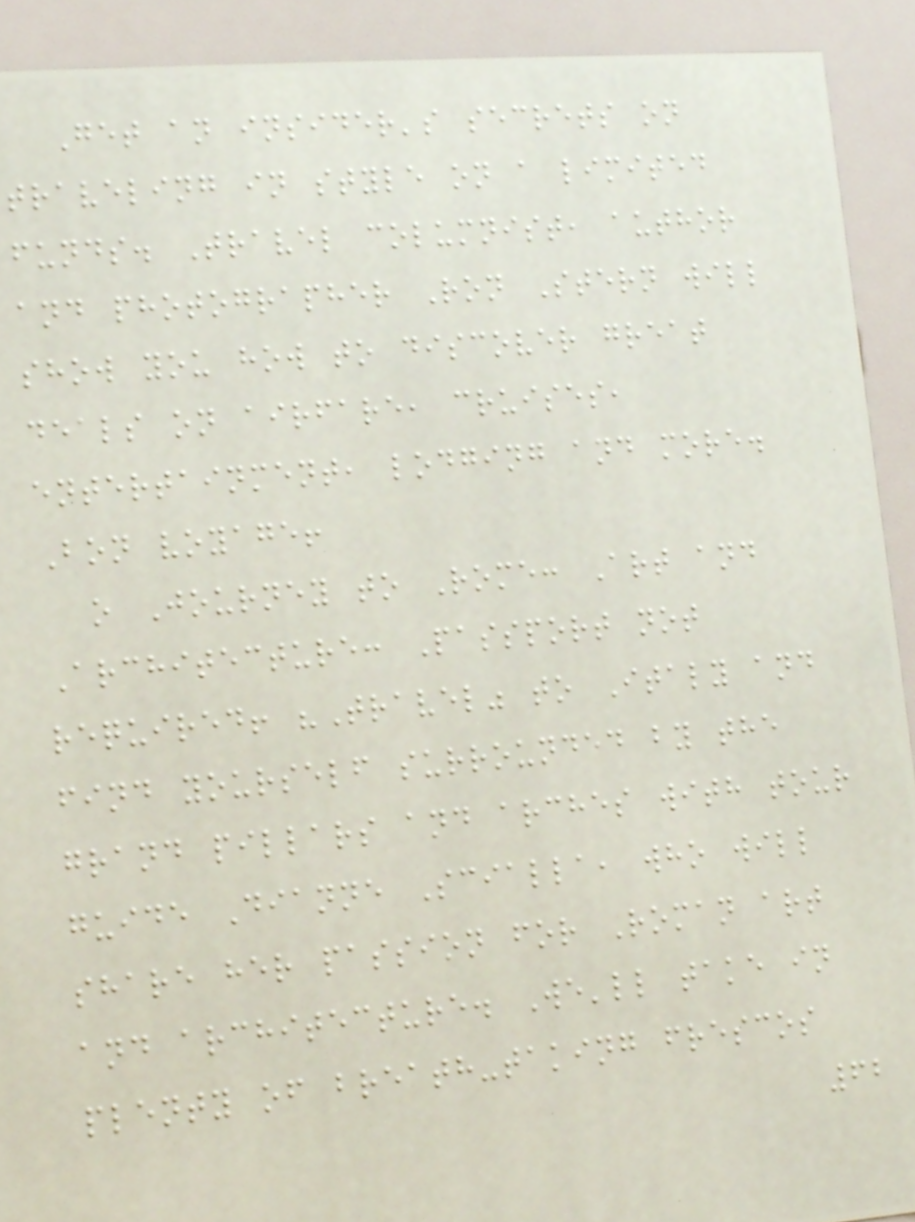Get an insider's secrets on
traveling in style on a limited
funds. Travel columnist, author
and photographer Ron Stern will
show you how to discover great
deals on airfare, cruises,
entertainment, lodging and more.
Bon voyage!
o Journey to Rome: Art and
Architecture: Passport not
required! "Travel" to Italy and
find yourself surrounded by the
grand pillars and arches with tour
guide Dianne Scialla, who will
share her passion for Roman art
and architecture. We'll take in
plenty of breath-taking frescos
62
